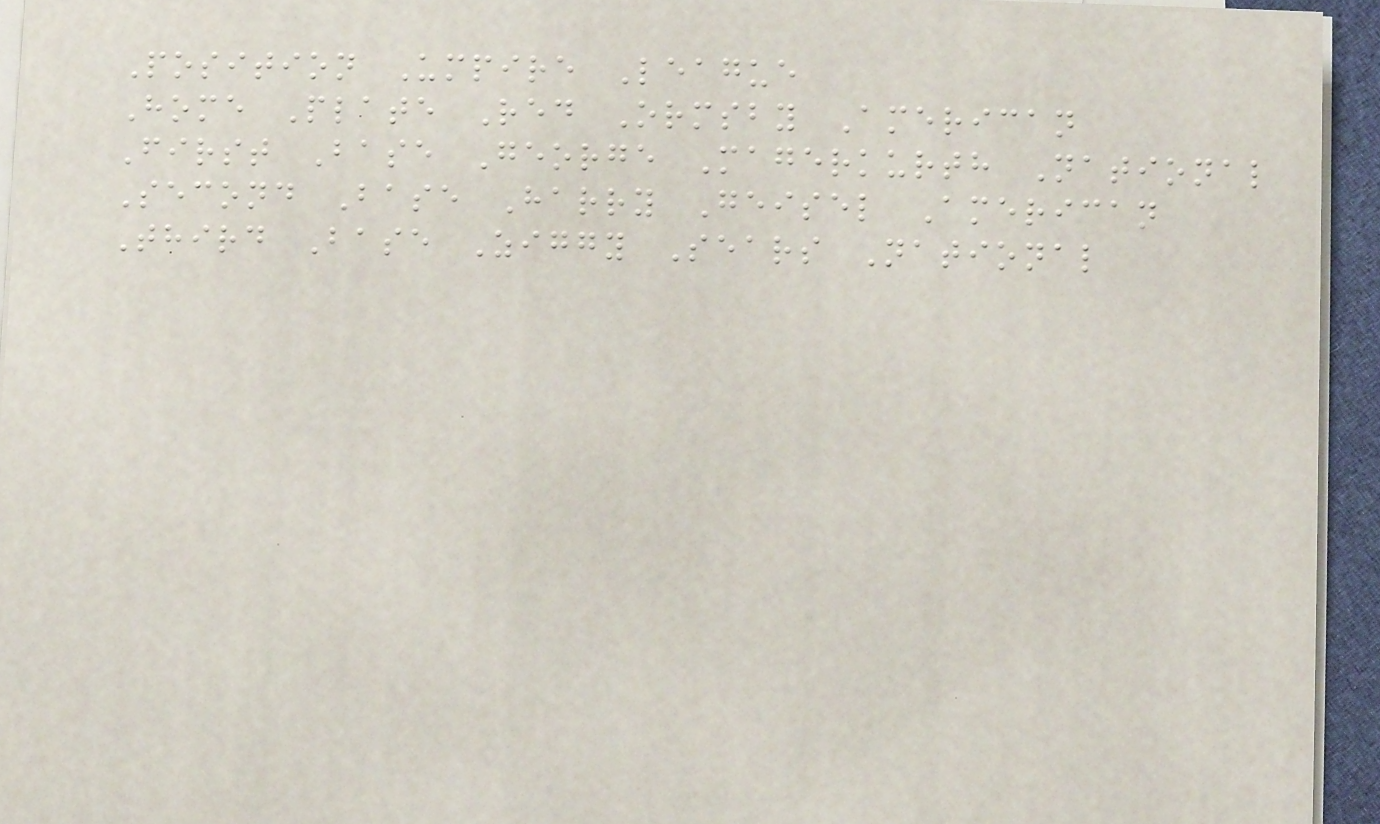Position Umpire League
Home Plate Red Ormsby American
First Base George Magerkurth National
Second Base Harry Geisel American
Third Base Ziggy Sears National
